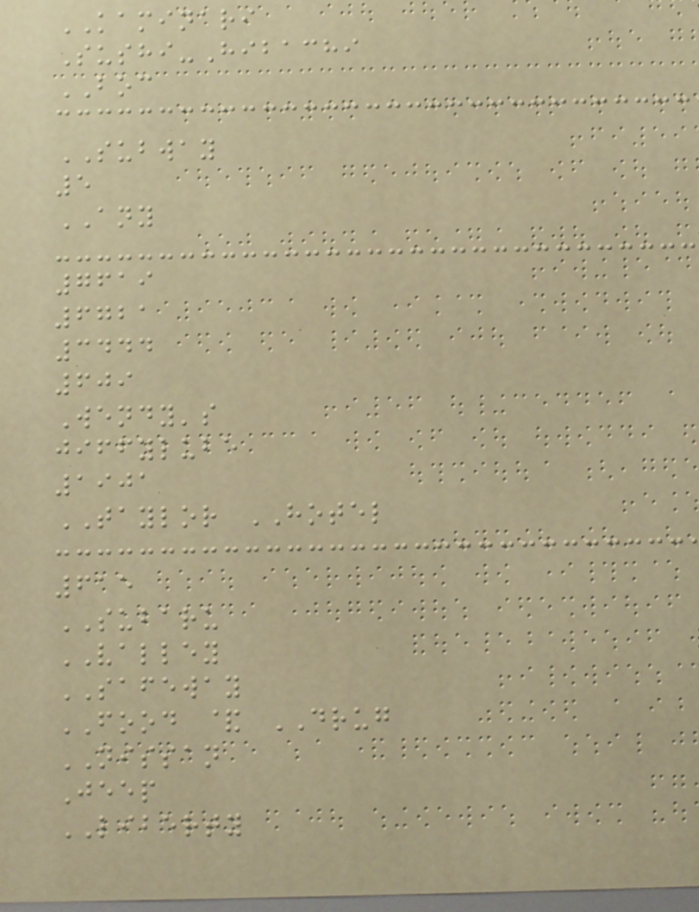KAMINARI
Sushi-Hibachi
BOC
SUBWAY
5
ANY
7619
6721
3444
609
Wendy's
jiffylube
1901
TAYLOR HOTEL
615
SUBARU
VALLEY
SAFEWAY
FOOD & DRUG
NISSAN
Jeep
LIBERTY
